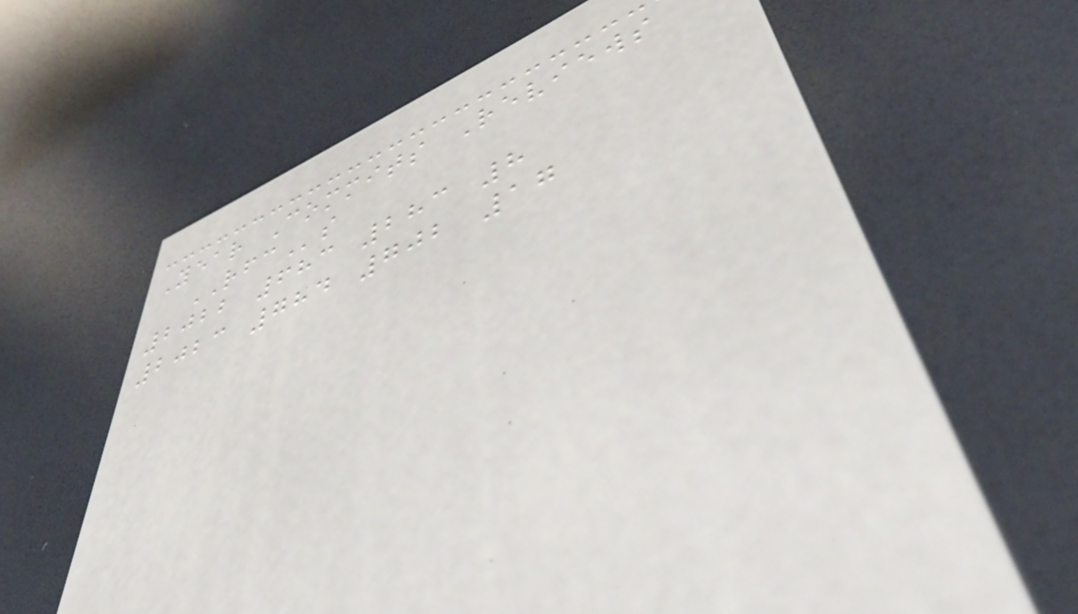Year Commits Reviews
RFCs
2022 683 283 8
2023 784 702 17
